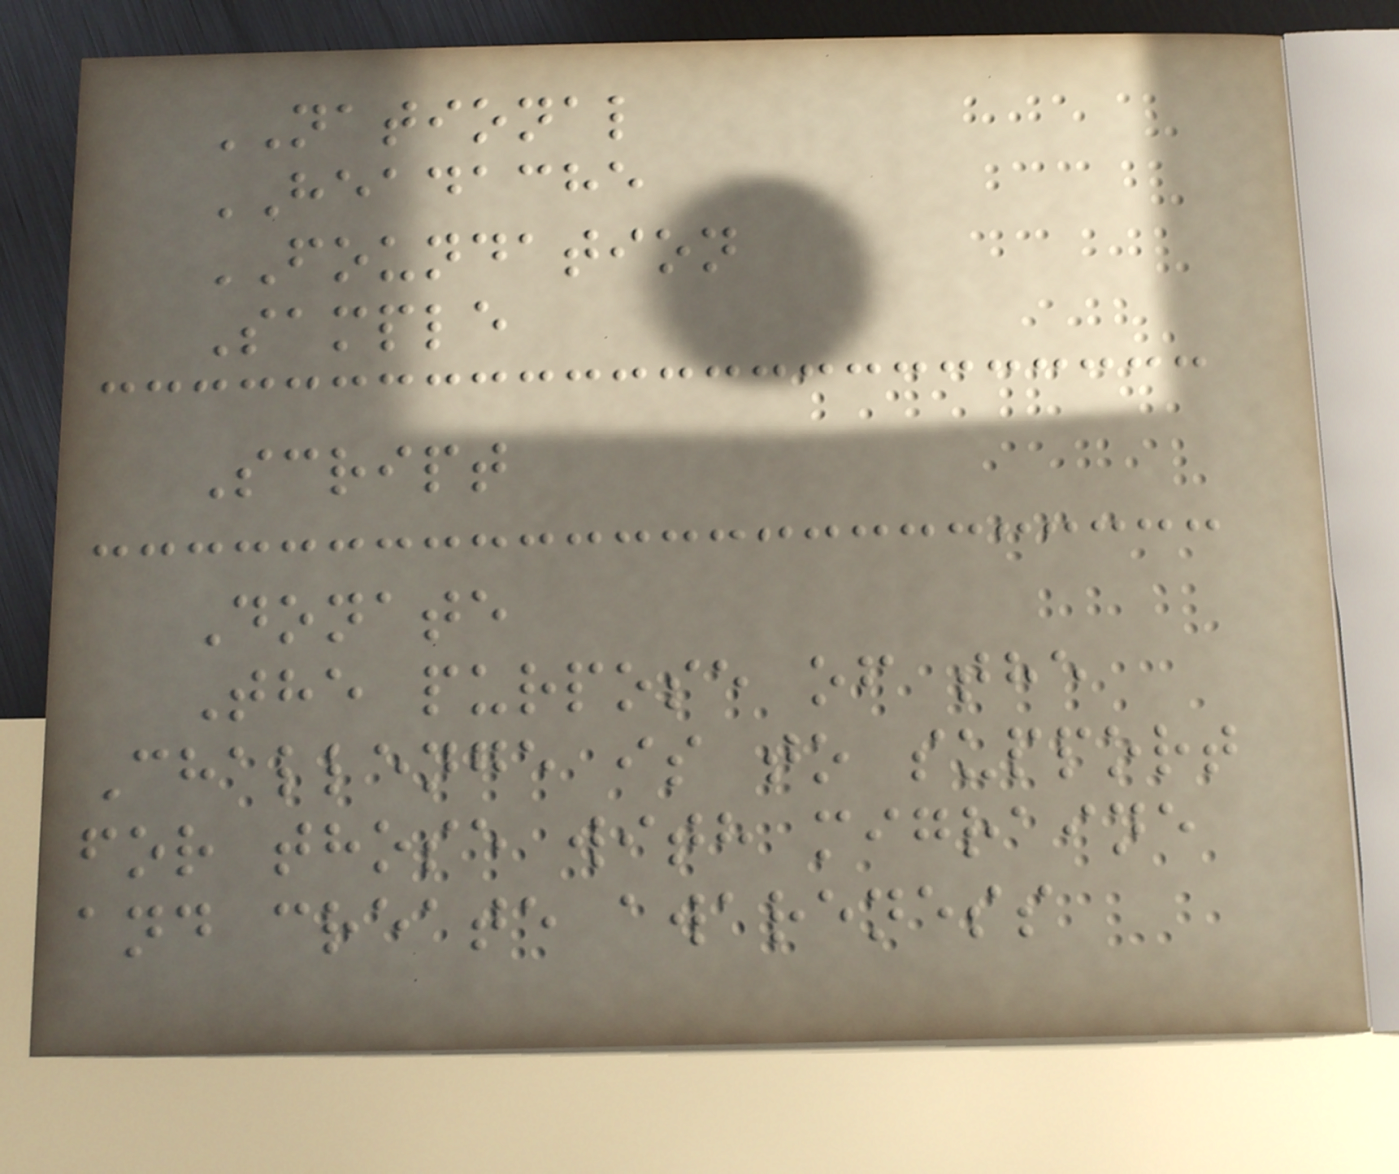NATIONAL
HEADACHE
FOUNDATION
Sample
Script
Donate
The purpose of the
Challenge is to support
for those with migraine
and create awareness
